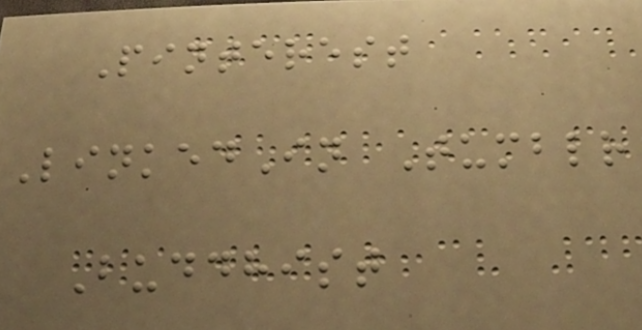Pinterest
LinkedIn Tumblr
Buddhist
